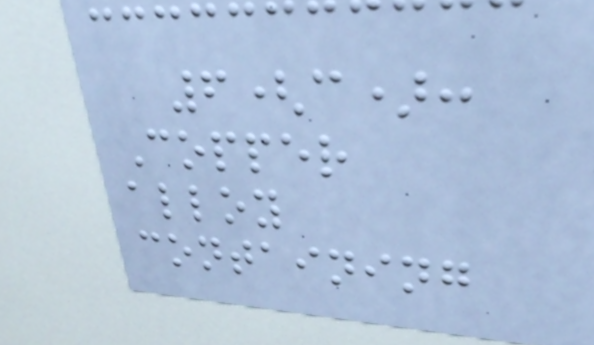6(c):
Copper
alloy
containing
